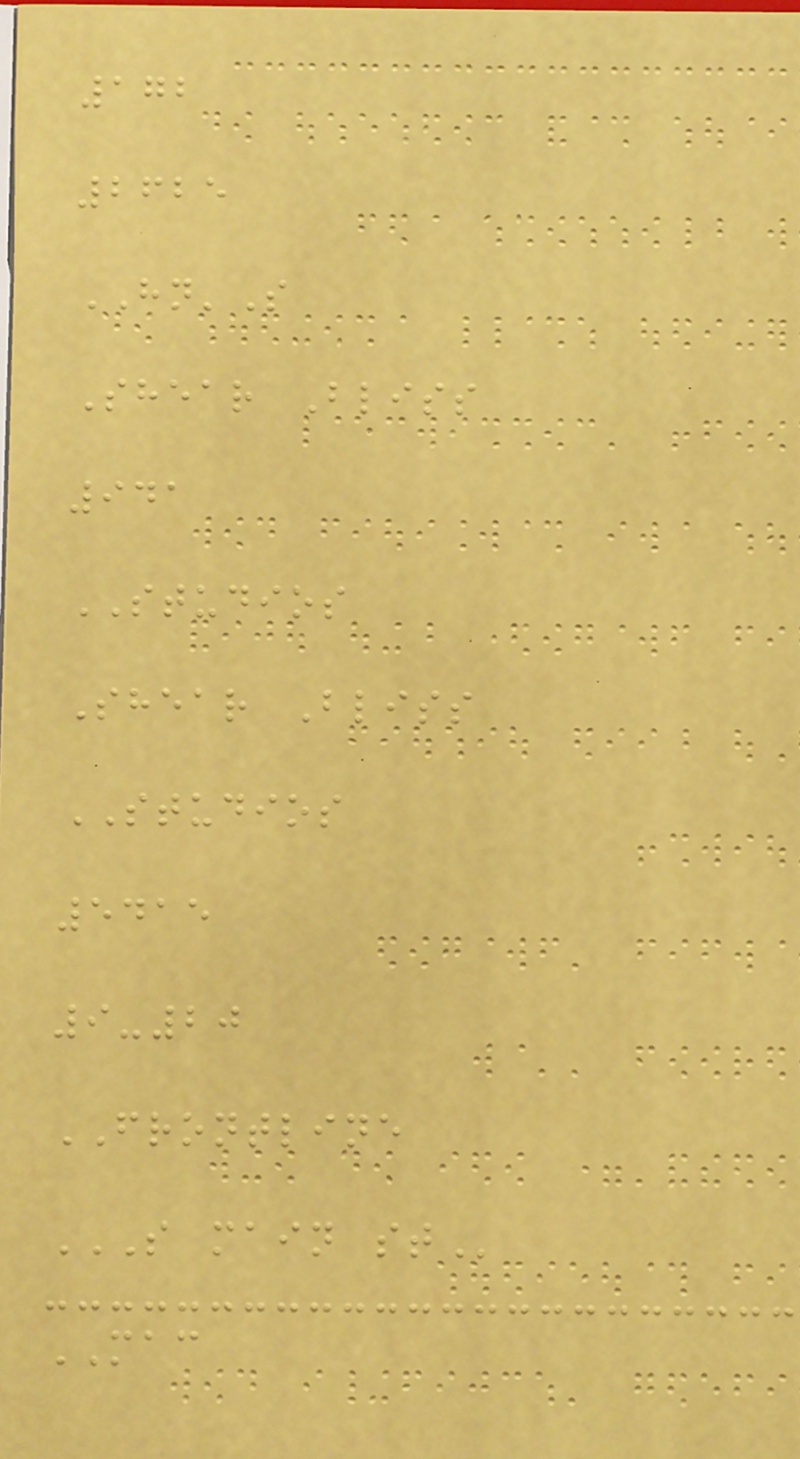172
2625
HN'S
Shear Bliss
941
STUDIOS
Shear Bliss
STUDIOS
5415
9-20
FRONTLINE
S MAIN ST
MAC
